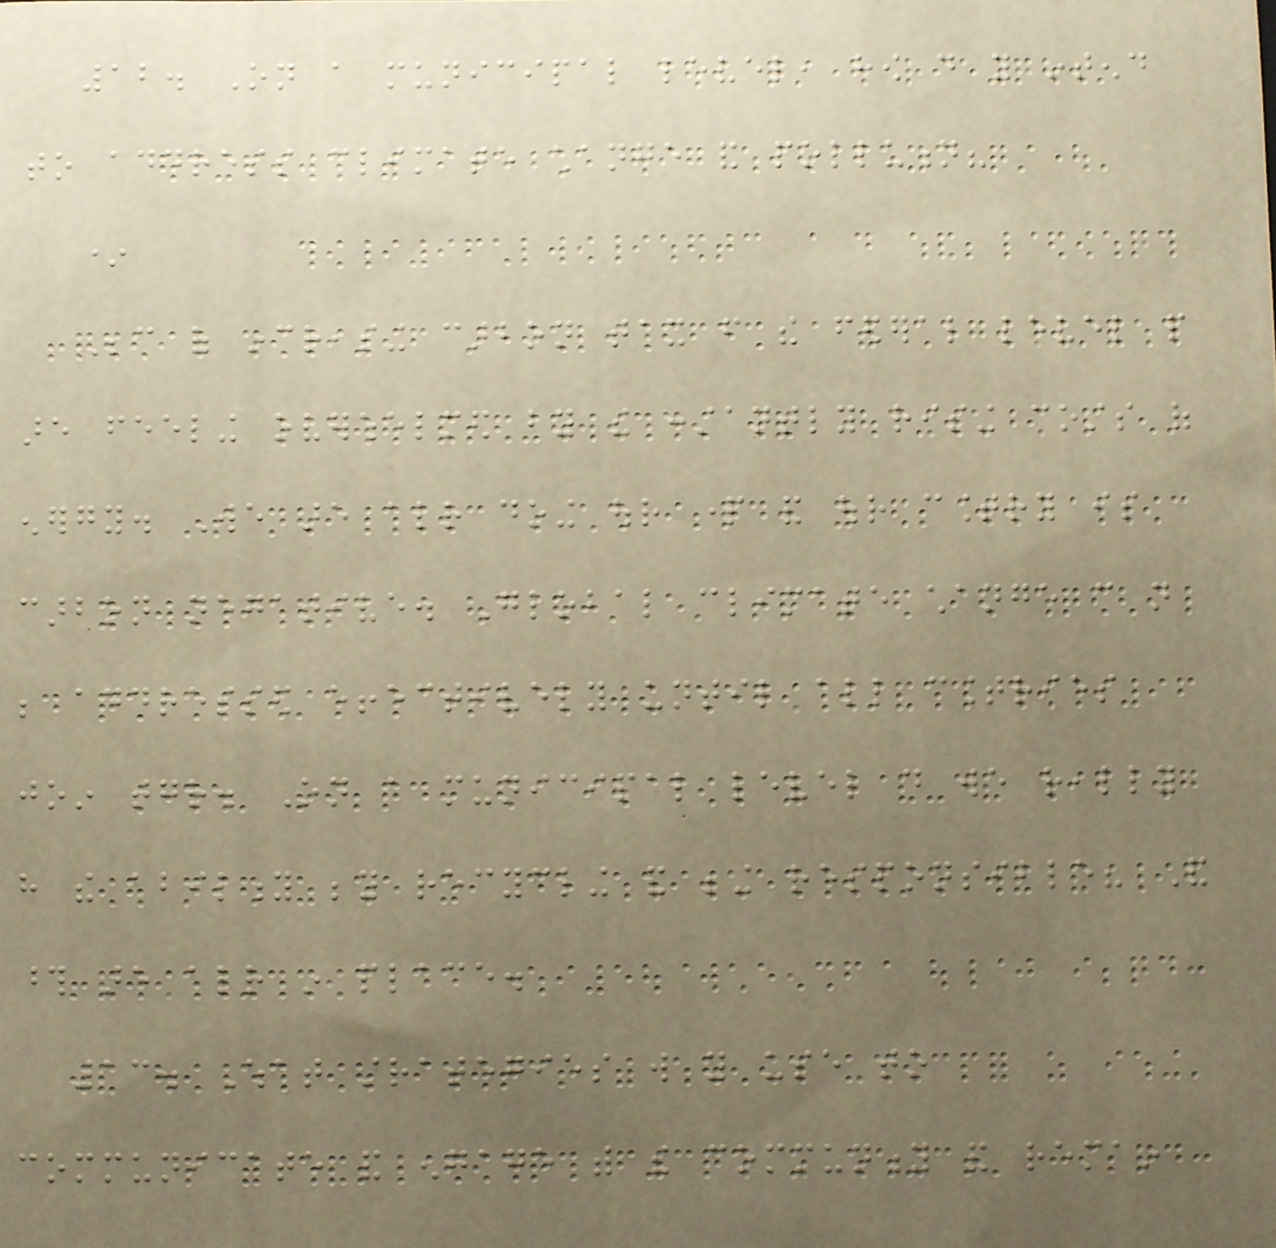12. On a municipal level, how do you intend
to address climate change and pollution?
*
Because of increasing carbon tax from the federal level people
are feeling overwhelmed by the constantly rising costs of
energy. We are already doing our part and our country is
carbon negative. Global climate change can not
be addressed effectively until all countries
join together. On a municipal level do we really
have the ability beyond recycling and being responsible? And
those are already in place.
13. What strategies will you use to
communicate and engage with the community and remain
